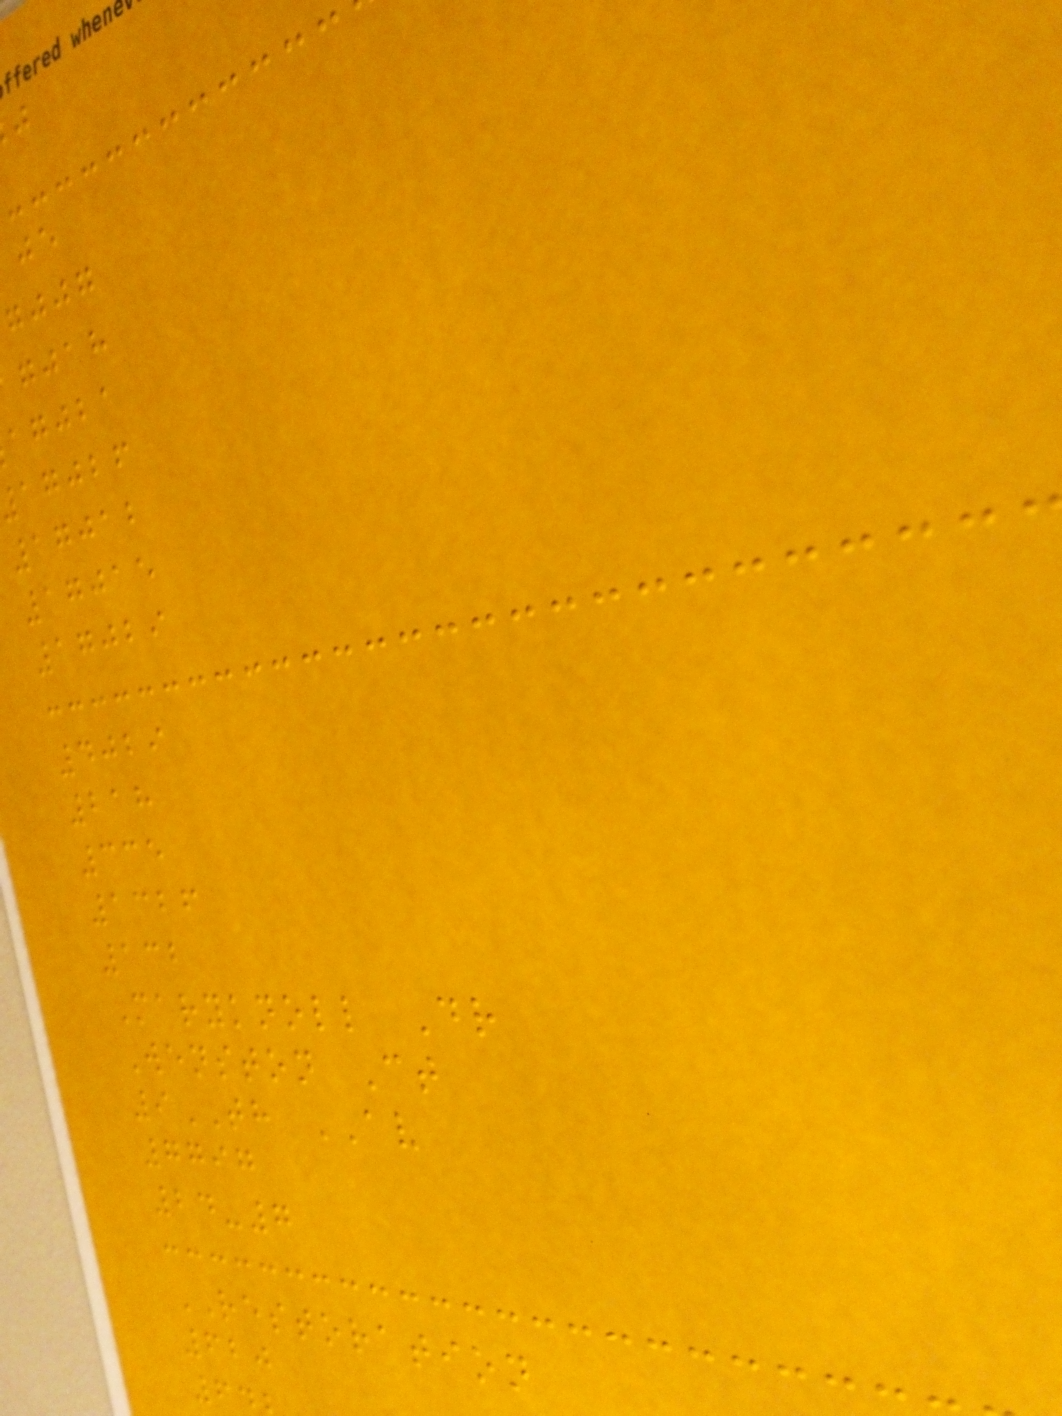gjjg
gjah
agjba
agjbf
17012
17015
17029
4029
218
335
1326
132
Maryknoll Dr
Wenston Ct
9TH AV
7797
24-7
RESTORATION
620
